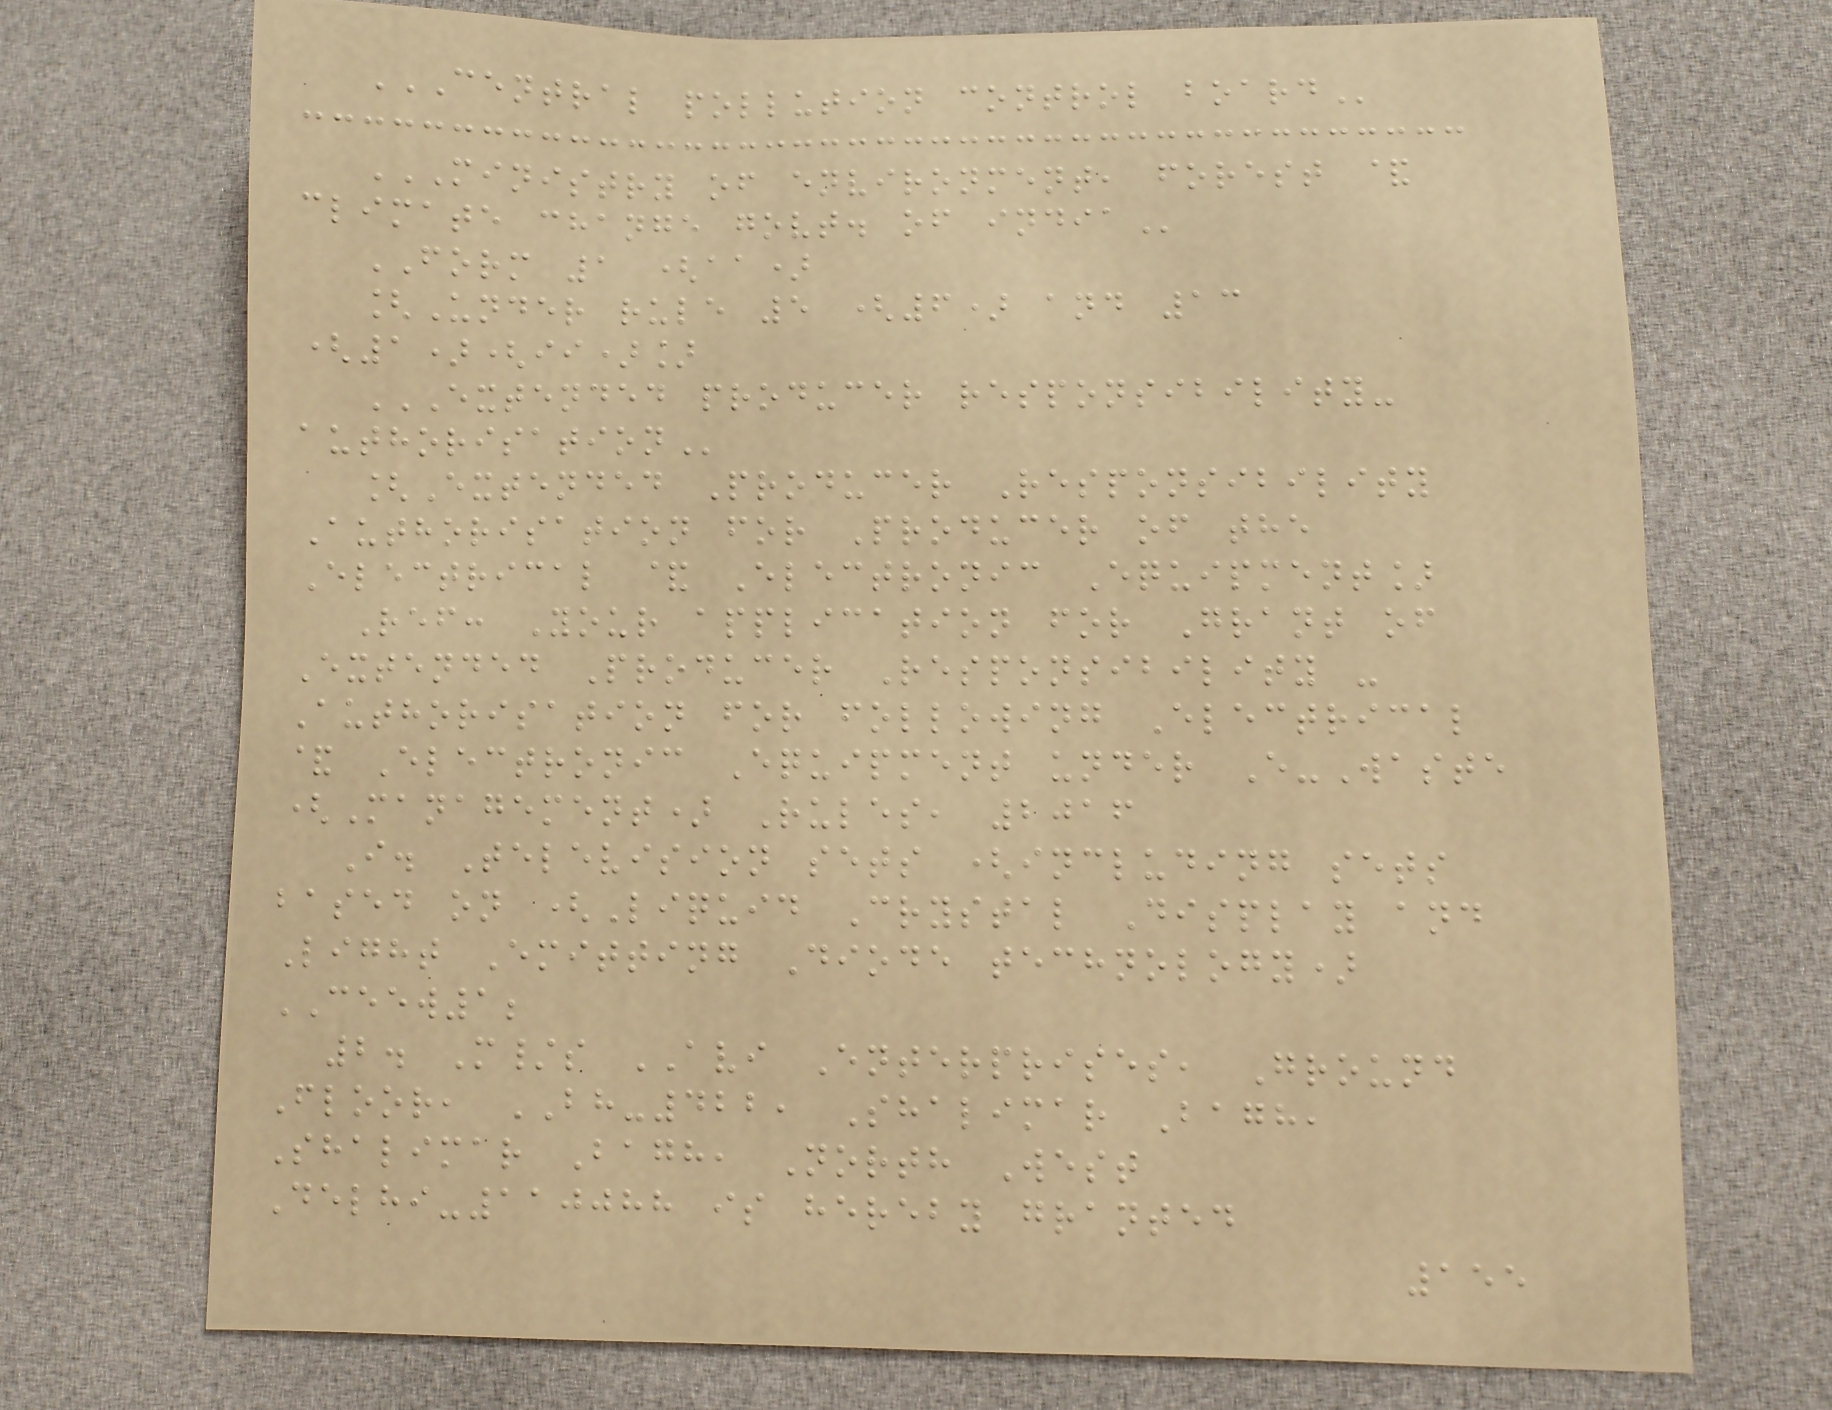CENTRAL POLLUTION CONTROL BOARD
MINISTRY OF ENVIRONMENT, FOREST &
CLIMATE CHANGE GOVT. OF INDIA
FORM 1 (aa)
[Under rule 5 (6) and 13
(1)(ii)]
EXTENDED PRODUCER RESPONSIBILITY-
AUTHORISATION
[Extended Producer Responsibility
Authorisation for Producer of the
Electrical & Electronic Equipment]
Ref: Your application for Grant of
Extended Producer Responsibility -
Authorisation for following Electrical
& Electronic Equipment under E-Waste
(Management) Rules, 2016
I. Television sets (including sets
based on (Liquid Crystal Display and
Light Emitting Diode technology)
CEEW1;
2. M/s AVI Enterprises, Ground
Floor, BH-422, Shalimar Bagh,
Shalimar Bagh, North West
Delhi-110088 is hereby granted
155
